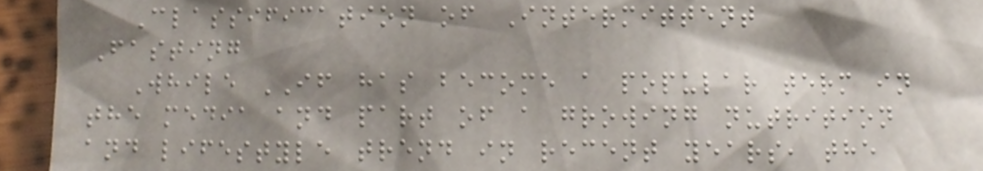Classification of Intermittent
Fasting
While IF has become a popular term in
the media and part of a growing nutrition
and lifestyle trend in recent years, the
